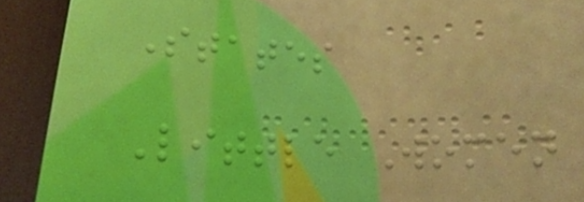States
Little Women
